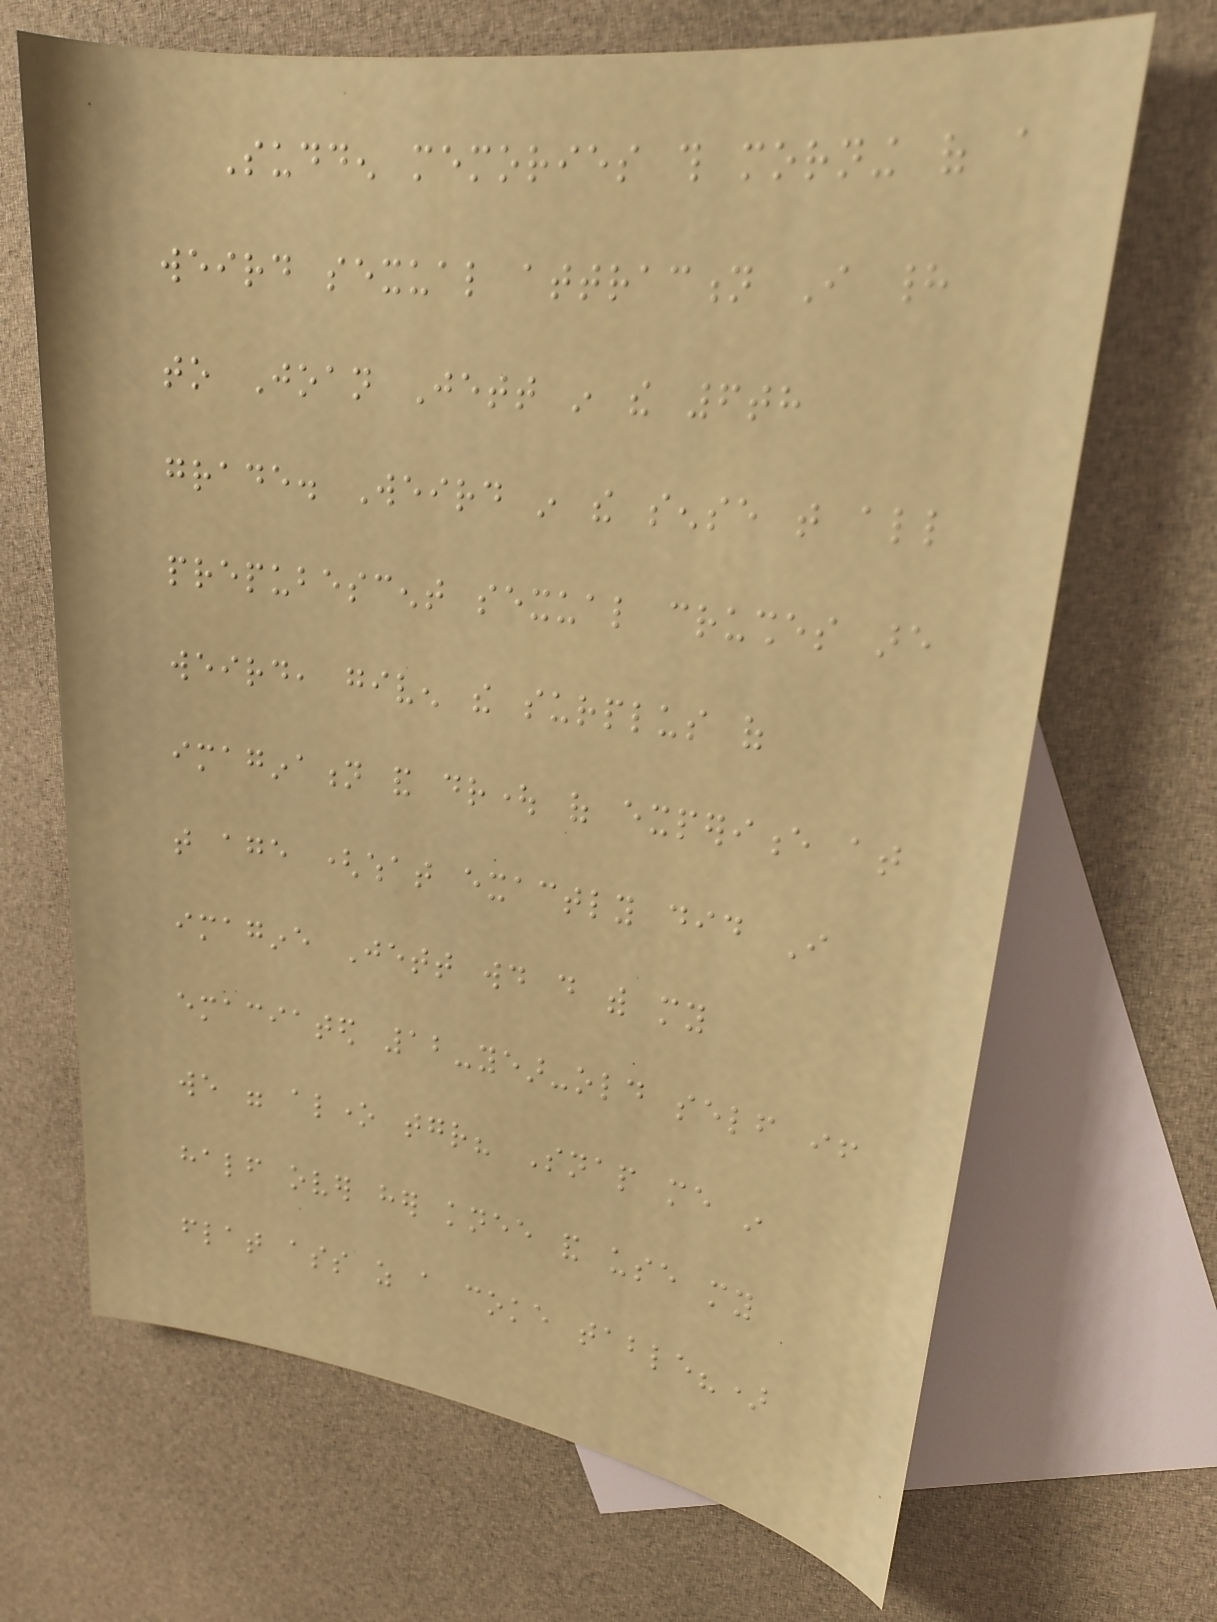Sudden memories this morning of a
weird sexual attraction I had
to Joan Jett in the 6th
grade. Weird in the sense that all
prepubescent sexual crushes are
weird, given the surplus of
imagination and drought of experience at
that age (what exactly did I
imagine Jett would do with my
emaciated 12-year-old self if
we were alone together? Snap me in
half over her knee and use my
flat ass as a coke table?)
